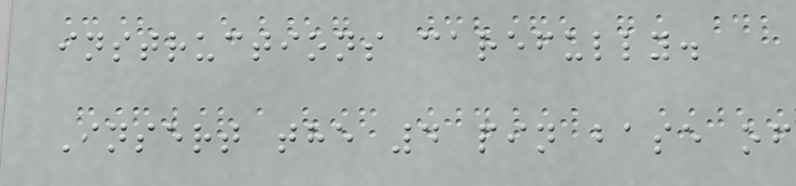instructions carefully.
Insert the 4 pin base of
